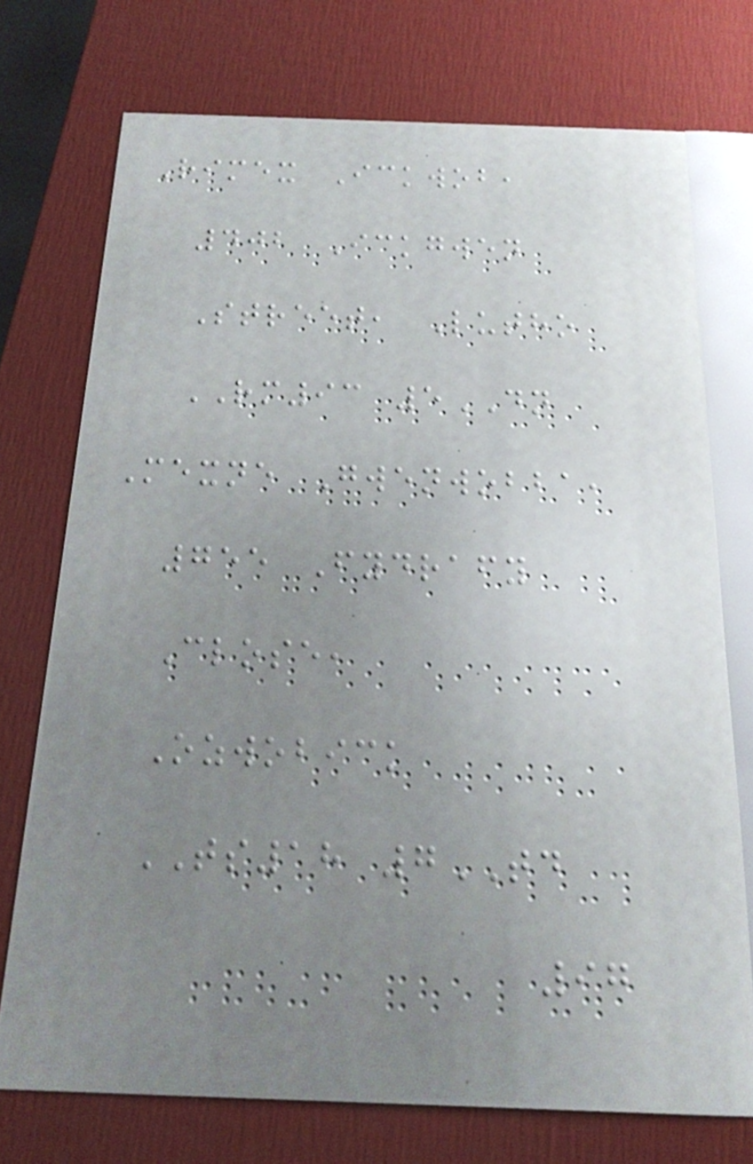Rimex Ickwob,
402 Ickgwen
Street, Lutho
RM93 5DN
Mexne Gwenwobba,
755 Fydrafy
Close,
Ozwobick
TS18 7TD
97
